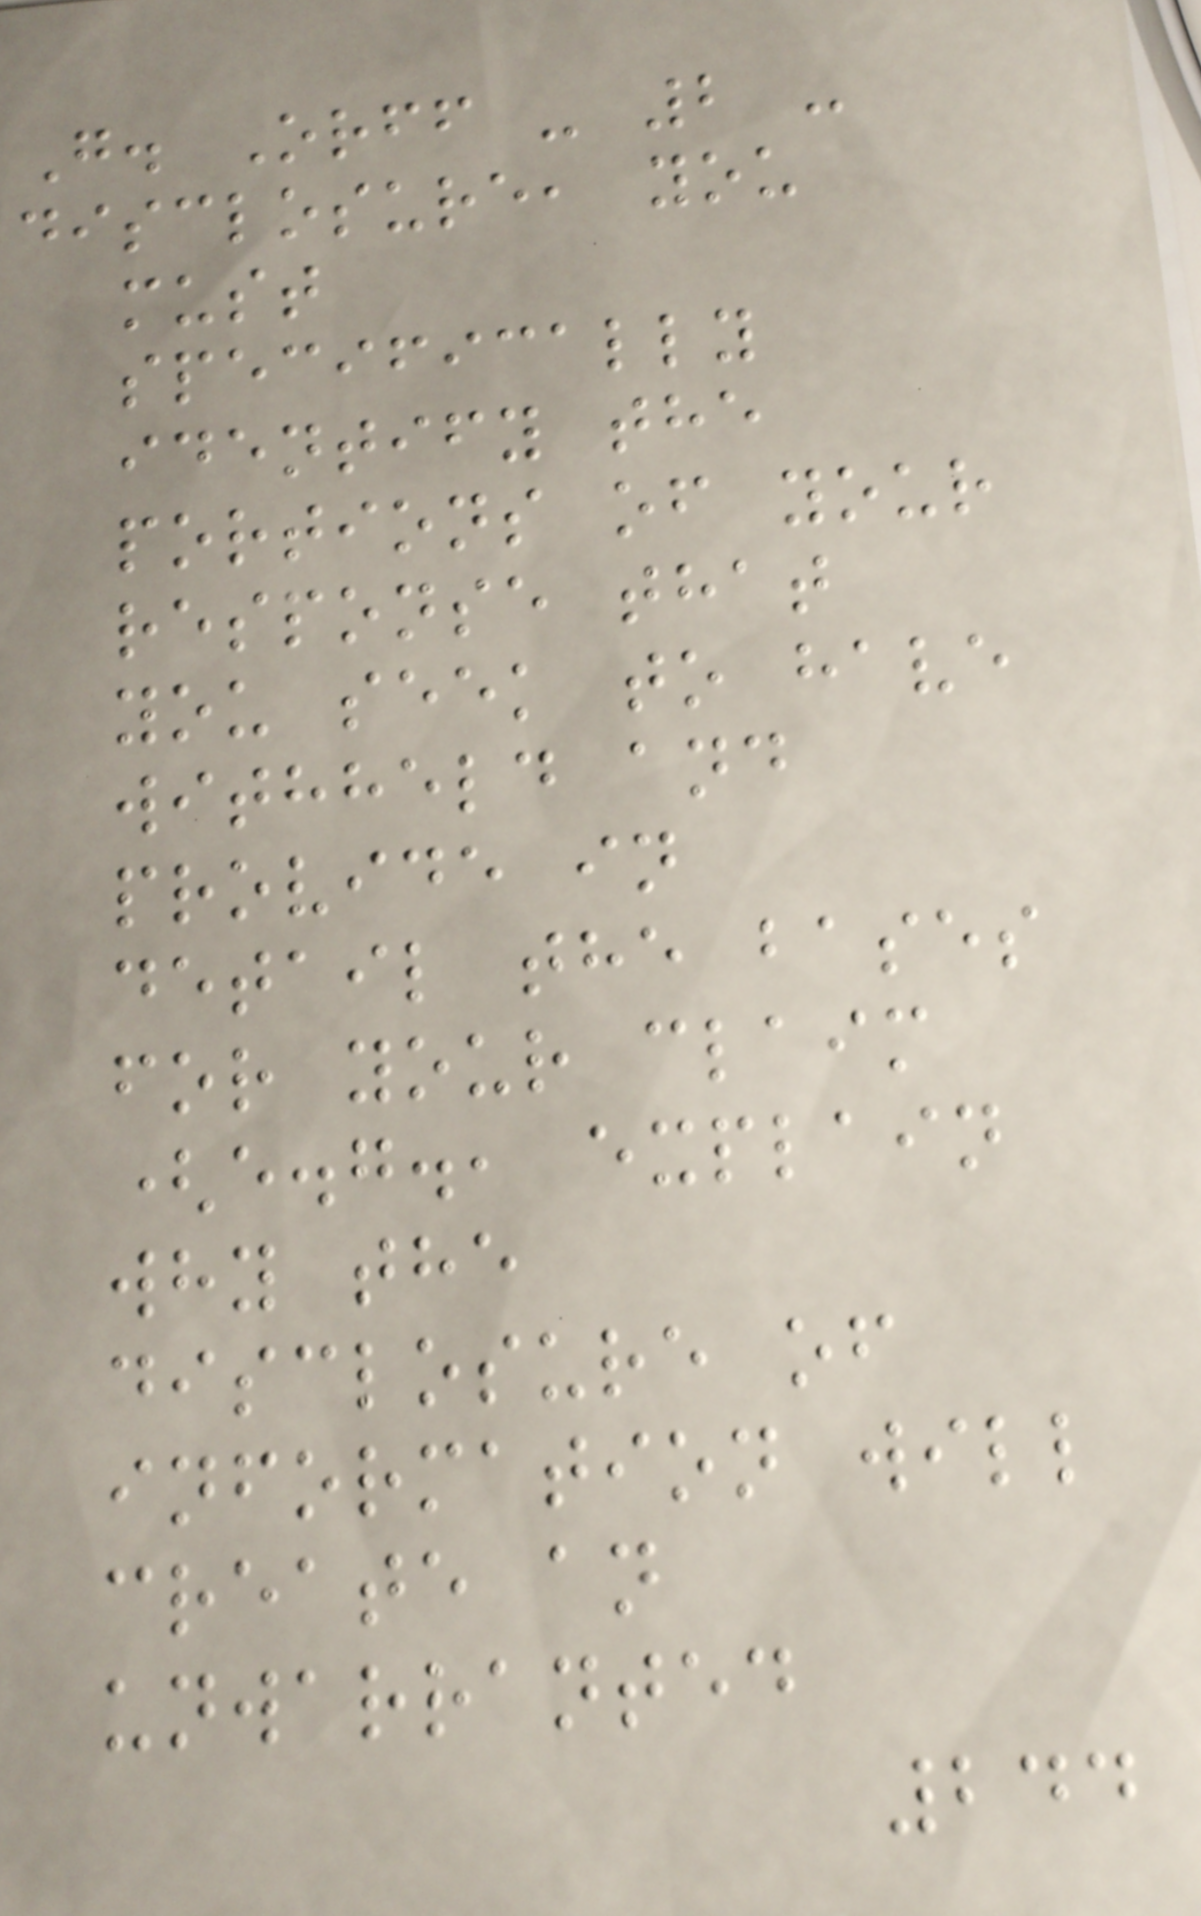G. Orff - 2 -
disclosure, you
must
specifically
identify the
portions of your
response that
you seek to have
withheld and
provide in
detail the bases
for your claim
(e.g., explain
why the
disclosure of
information will
create an
unwarranted
244
